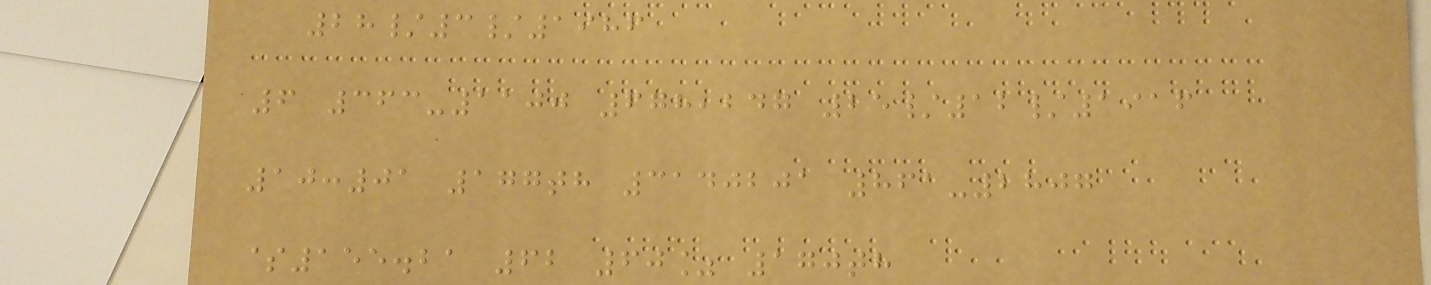28/3/1986
6 363-1100 678,247 25/12/1916
10:01 177th 3140201 861-2807
$155.21 62 60% 170th
